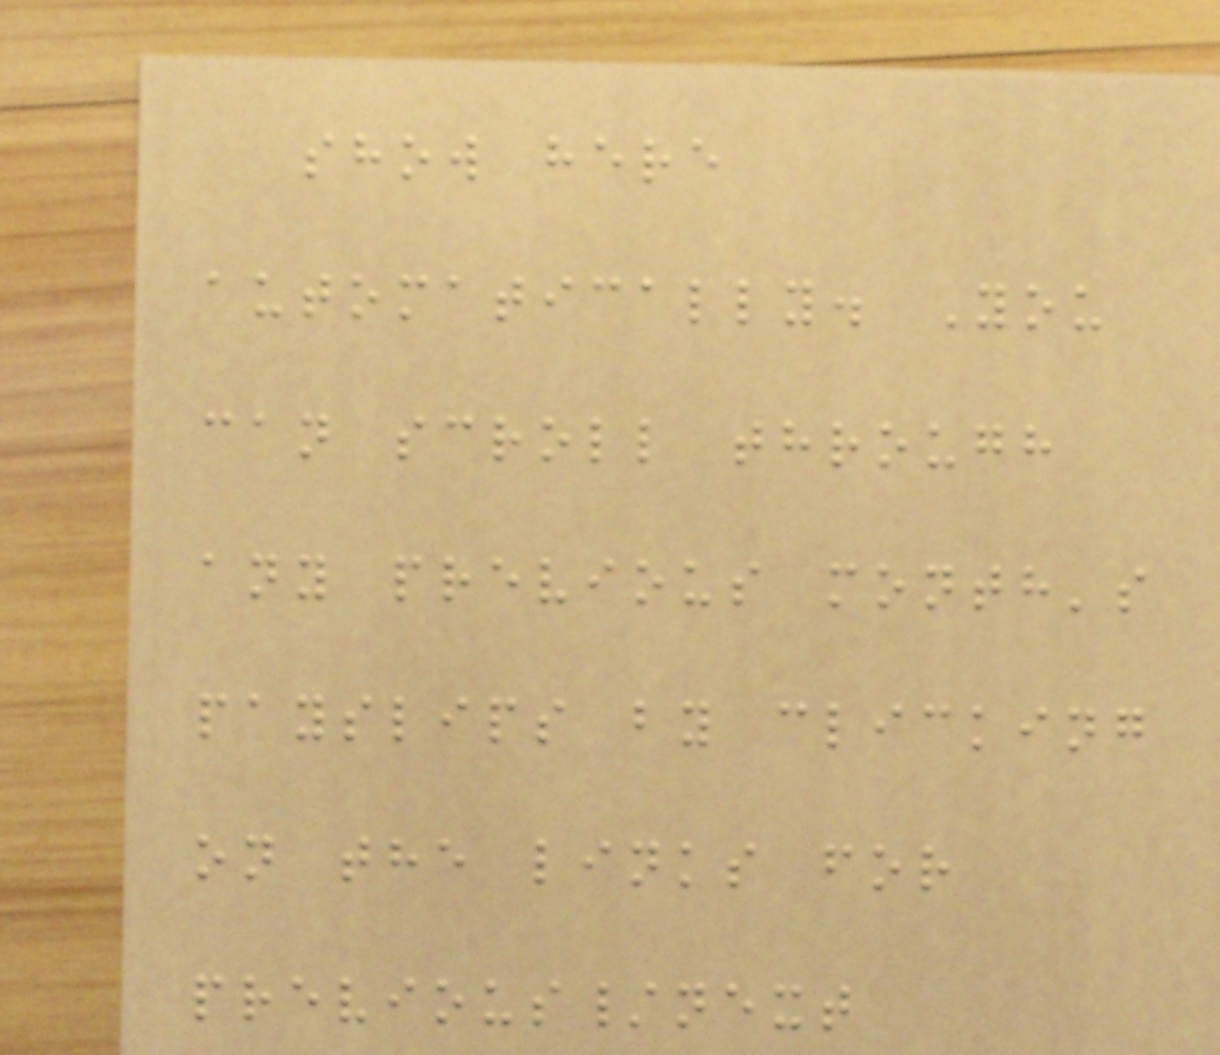show here
automatically. You
can scroll through
any previous month's
payslips by clicking
on the links for
previous/next
